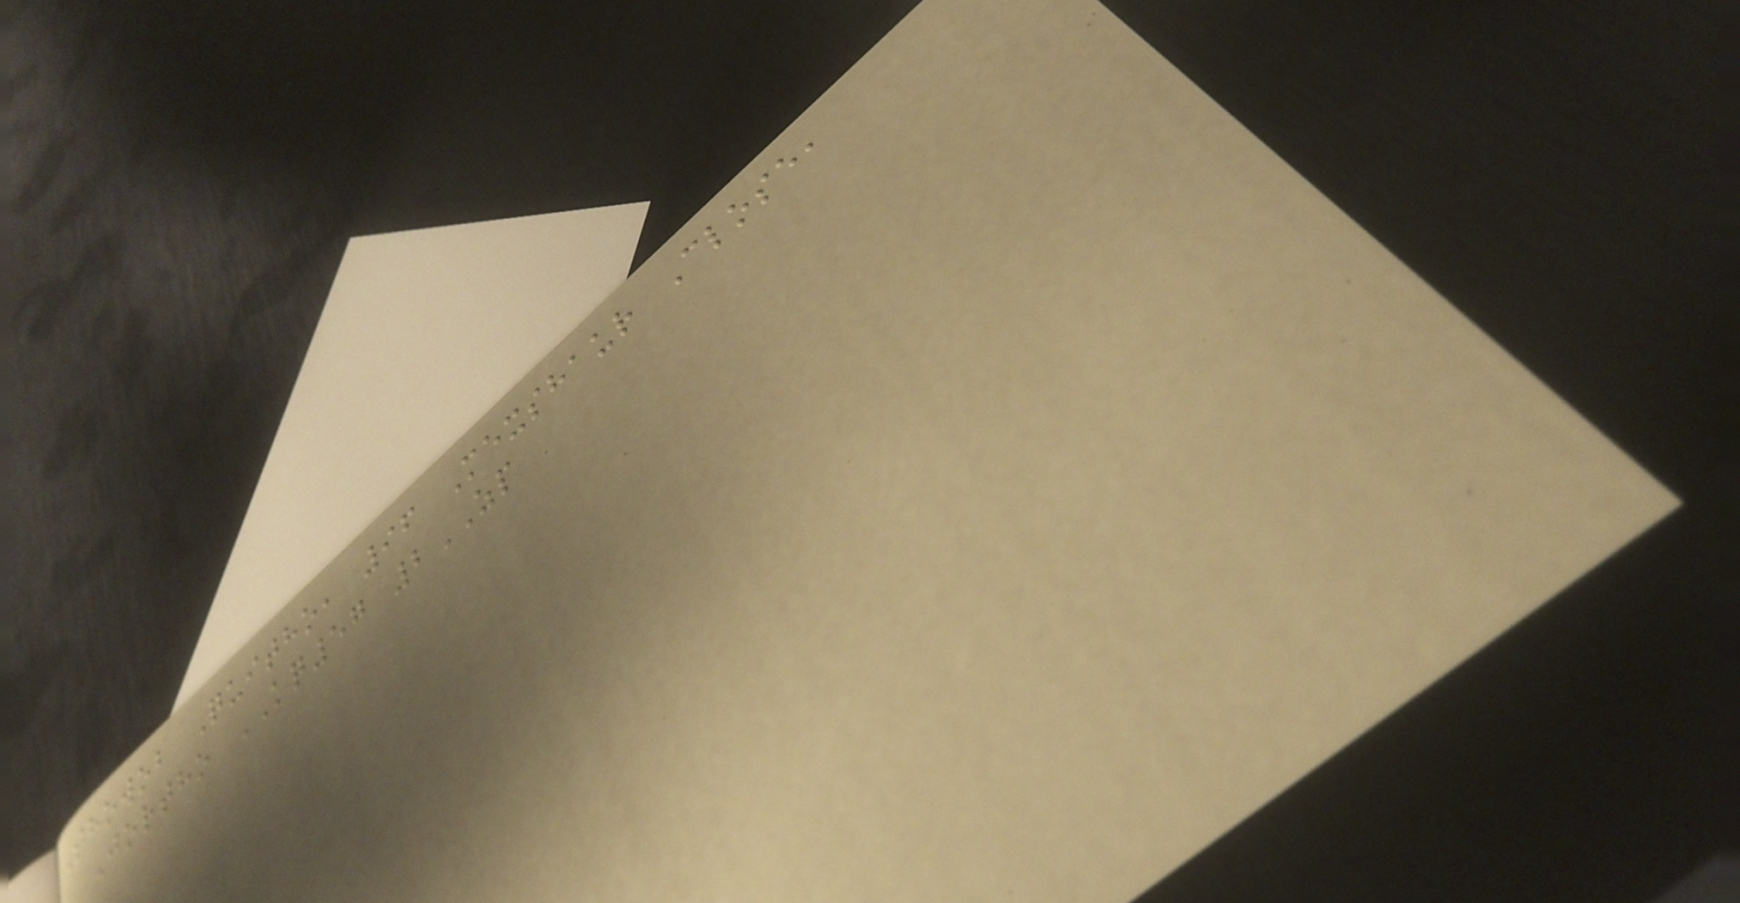Thowob Quitho, 96 Mexshaur Close,
Jortho KQ57 2ZP
